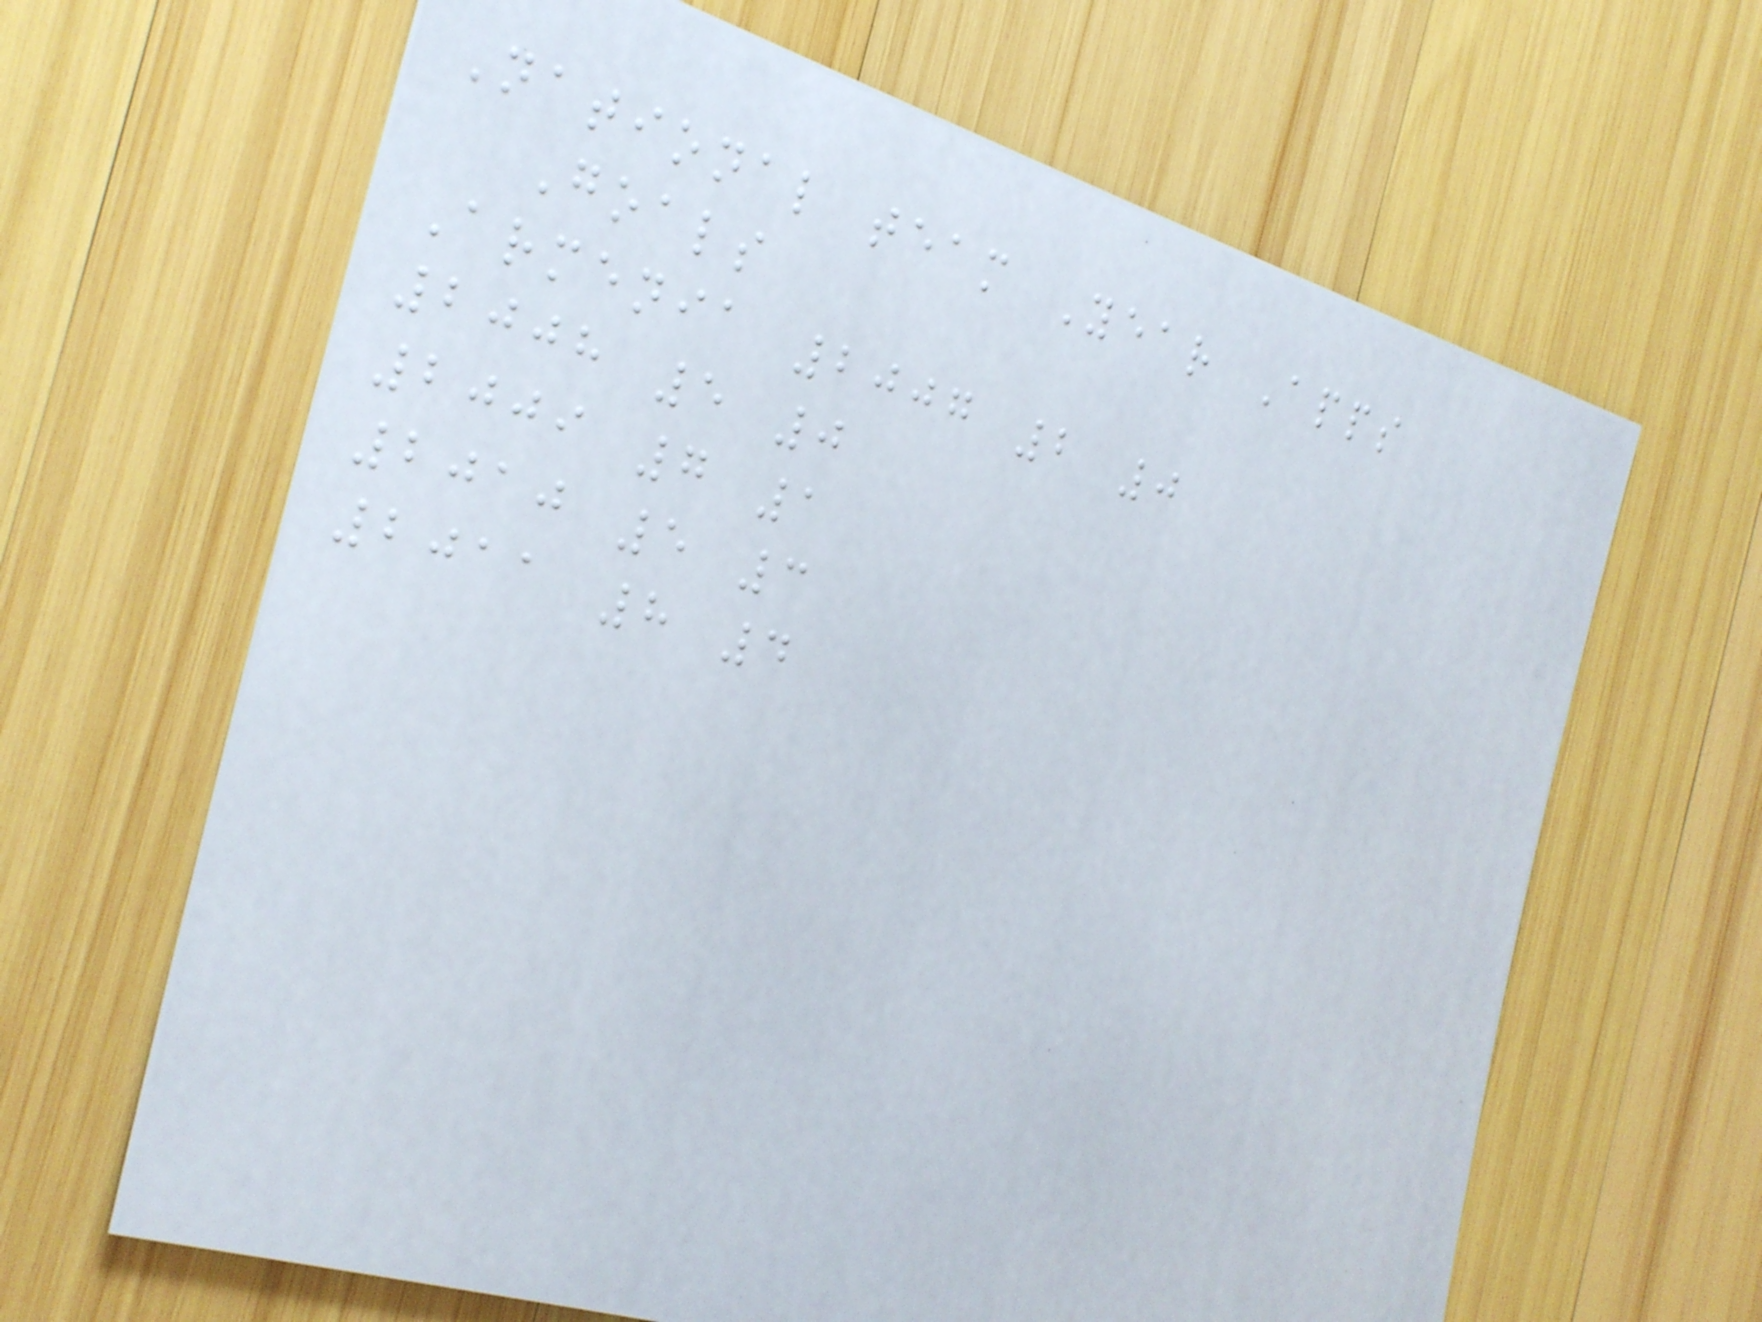National team Year Apps
Goals
Armenia 2007 2 0
2008 5 0
2009 7 1
2010 5 3
2011 8 4
